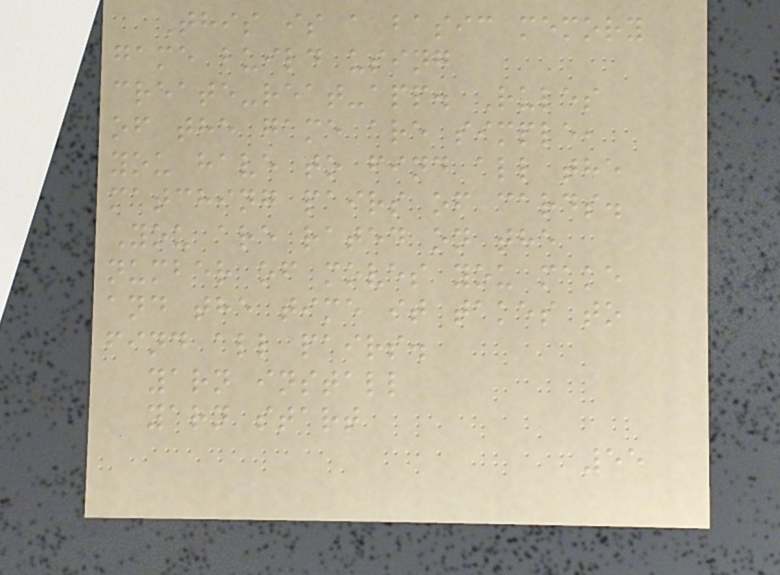This is a basic memory
game build using
create-reat-app. Rules
of the game are simple,
you have to find all the
matching pairs of cards.
You are rated on the
number of moves you make
and the time it takes to
find all pairs.
yarn install
yarn start
55
